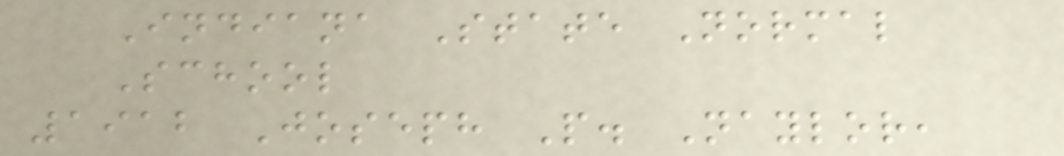Indiana State Normal
School
1912 Joseph P. Naylor,
